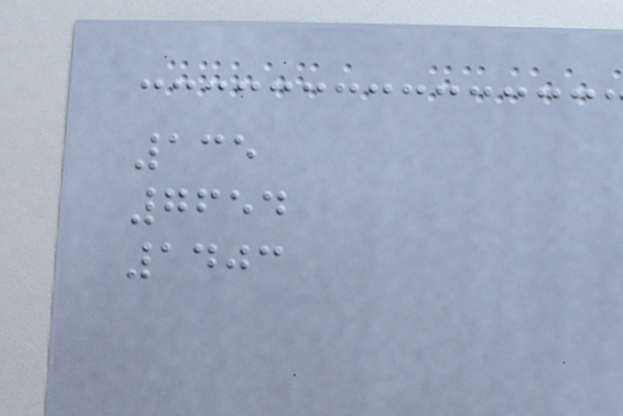135
7654
1403
